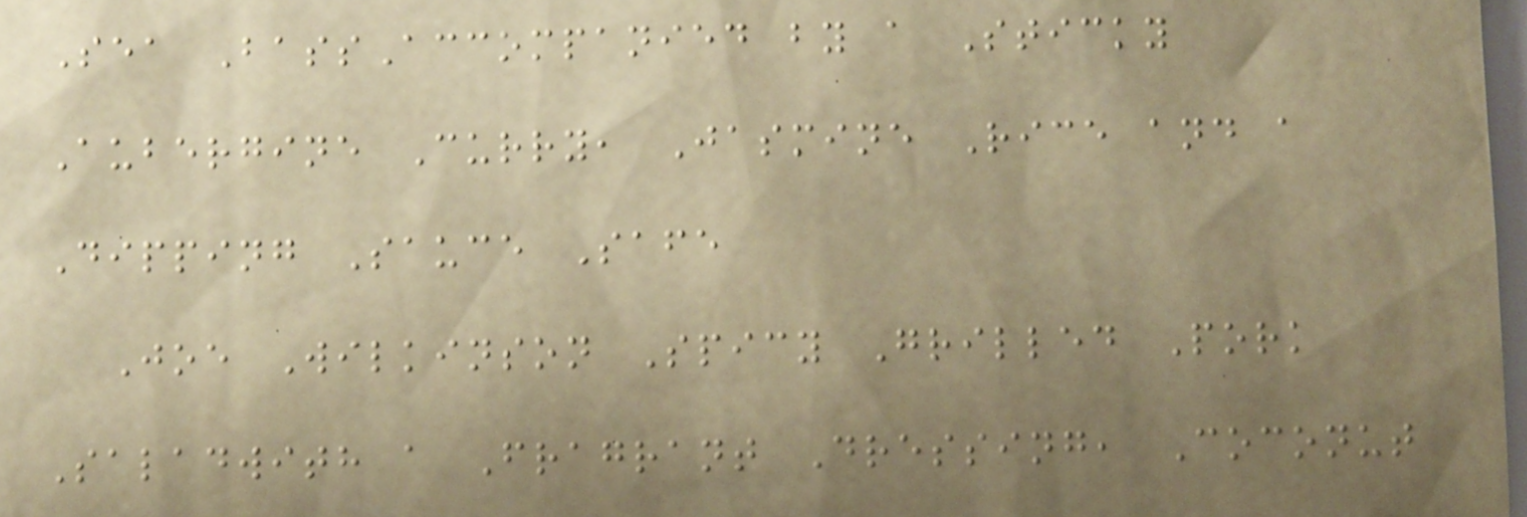Sea BassAccompanied by a Sticky
Aubergine Curry, Jasmine Rice and a
Dipping Sauce Safe
Joe Wilkinson Spicy Grilled Pork
Saladwith a Fragrant Dressing, Coconut
